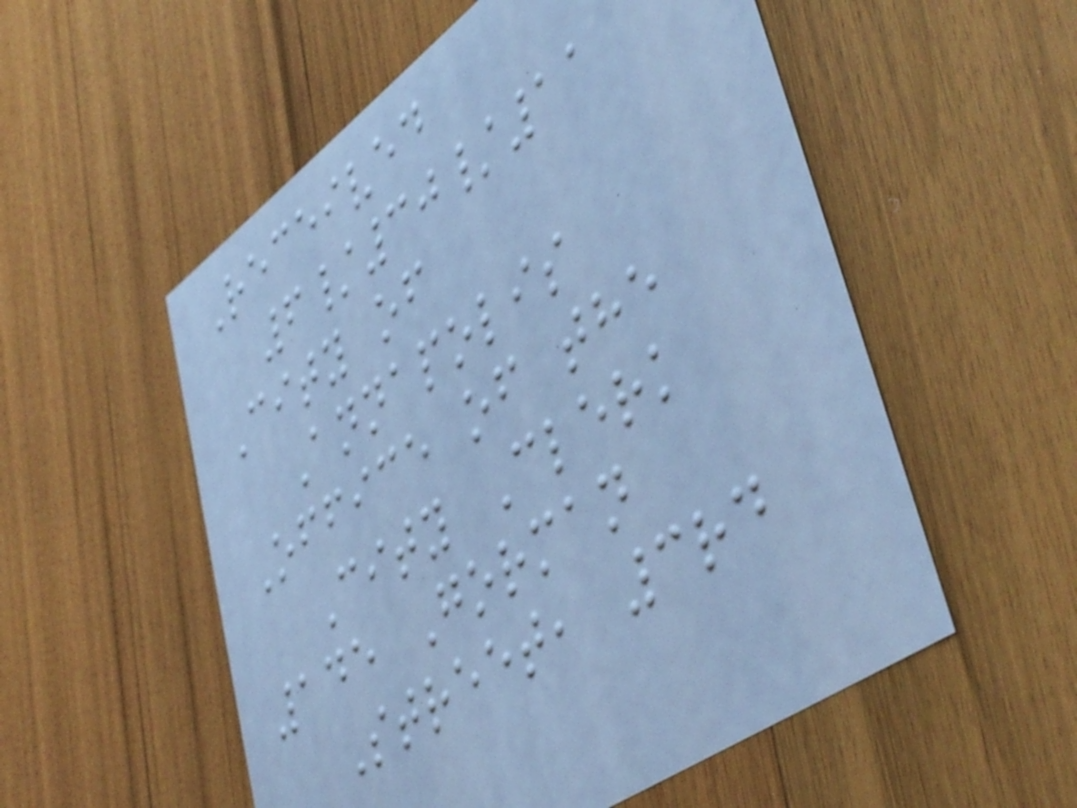Received
6/30/11
City of
Annapolis
Office of the
City Clerk
145 Gorman
Street, 3rd
